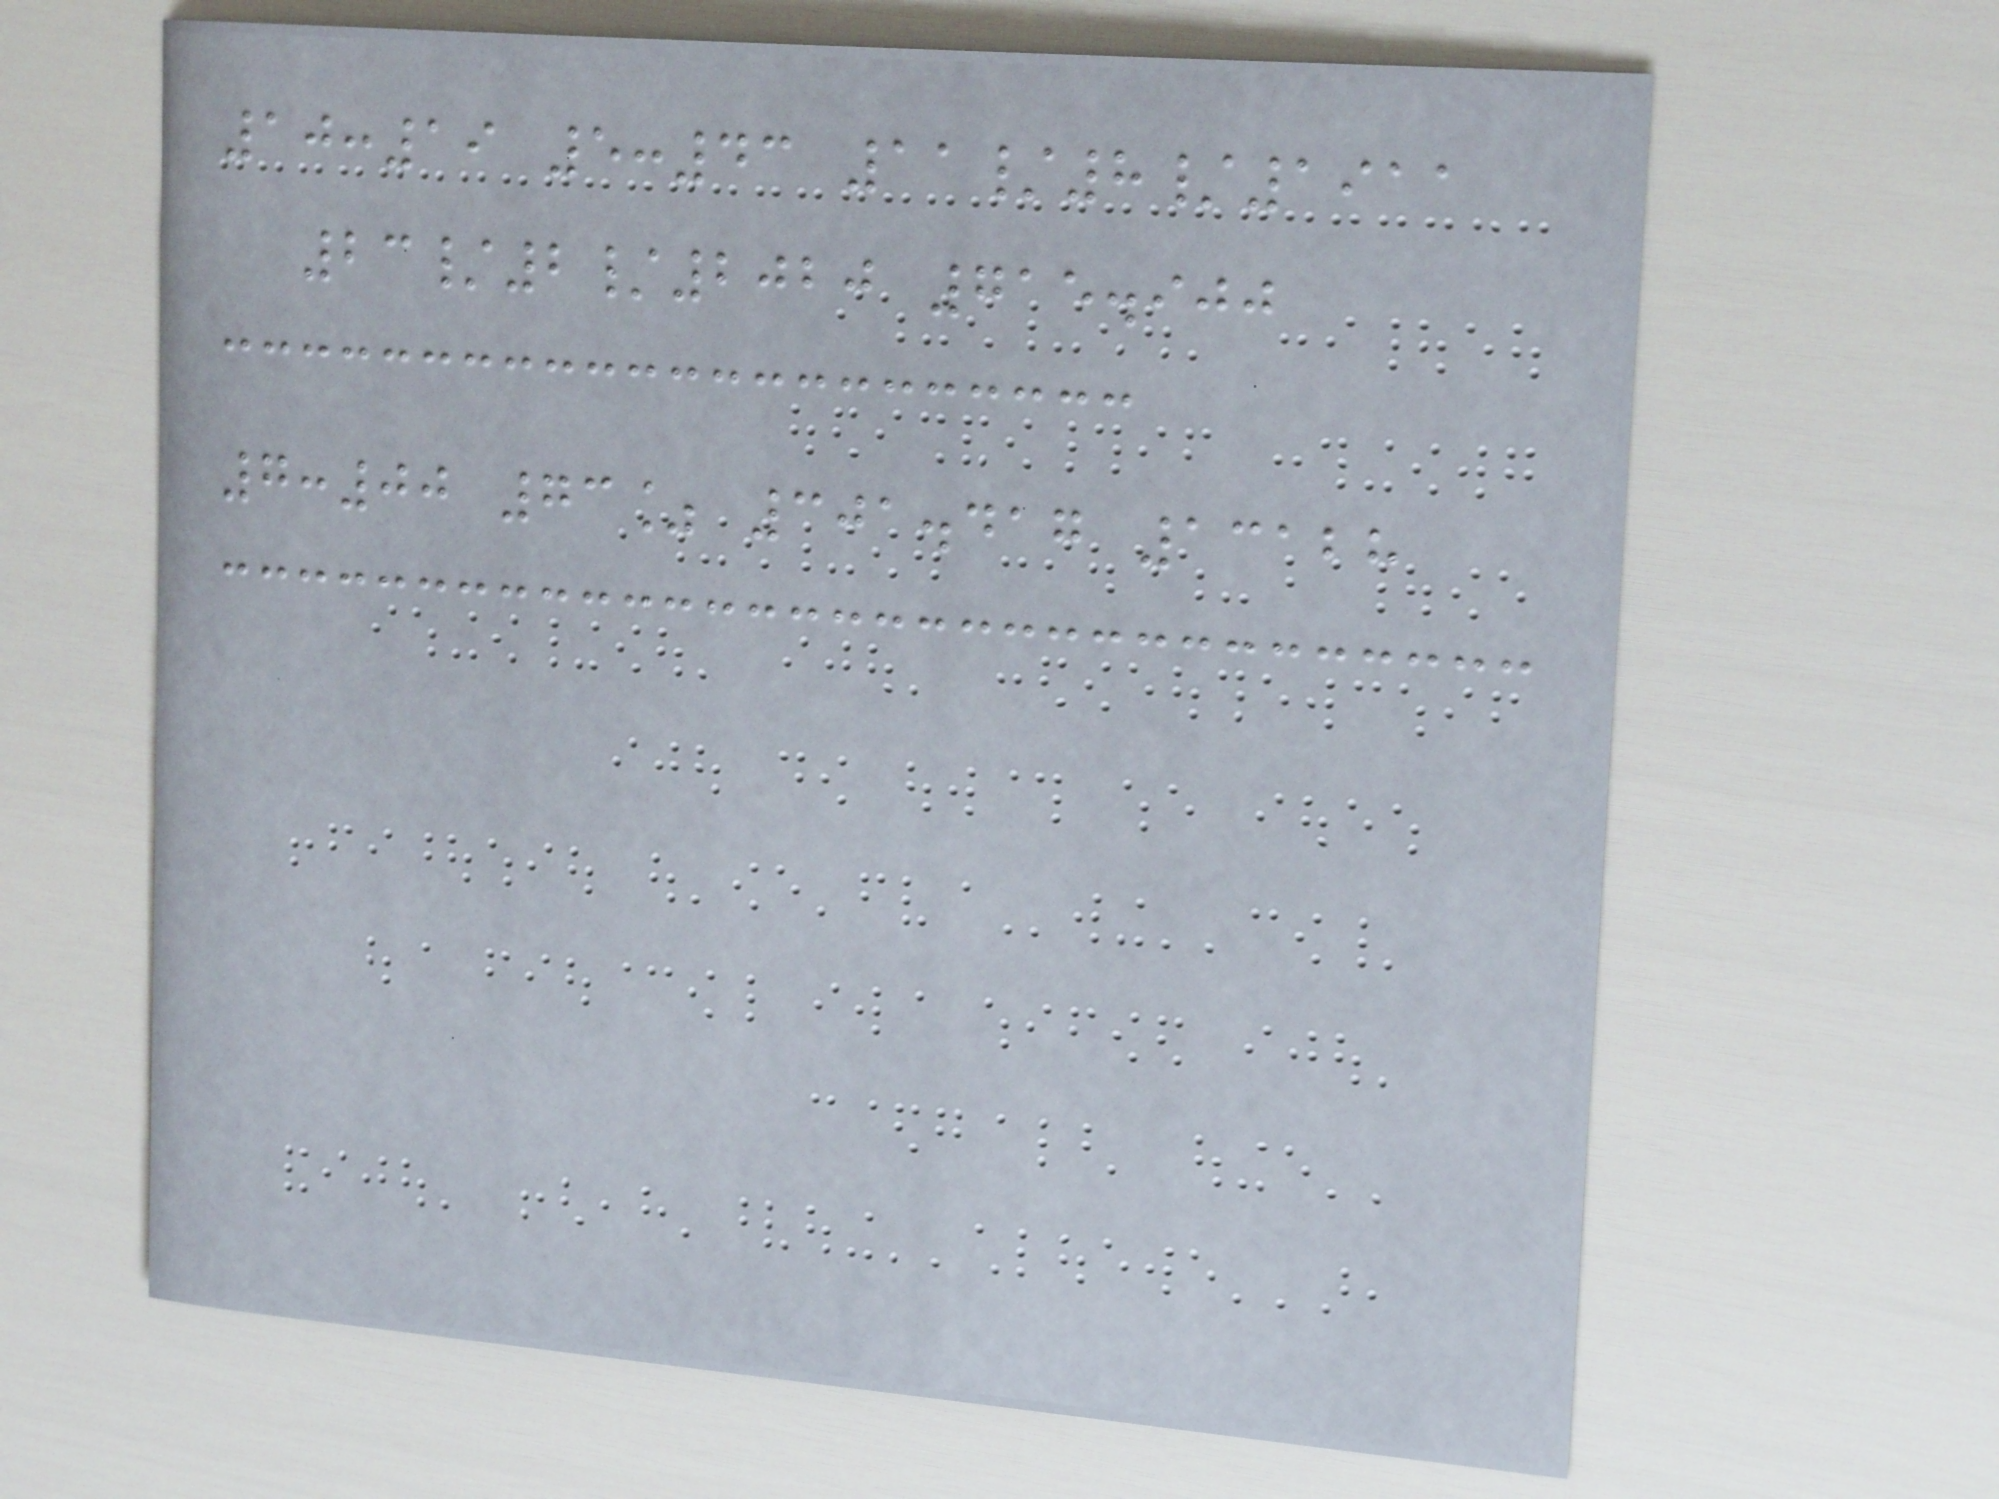10:19 5:43 11/8/1911
23/2/2020 715.900
7:00 73% 301.417 13128
